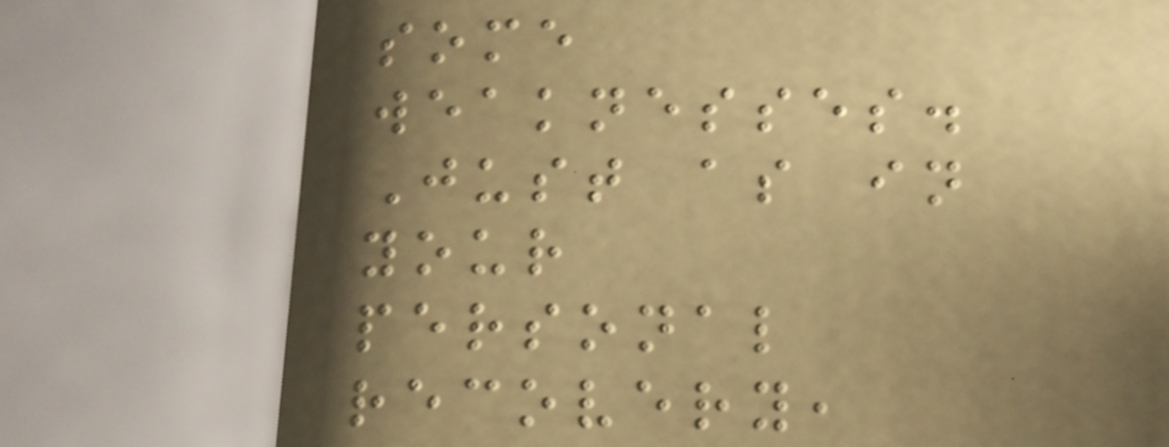some
weaknesses.
Just as in
your
personal
recovery,
